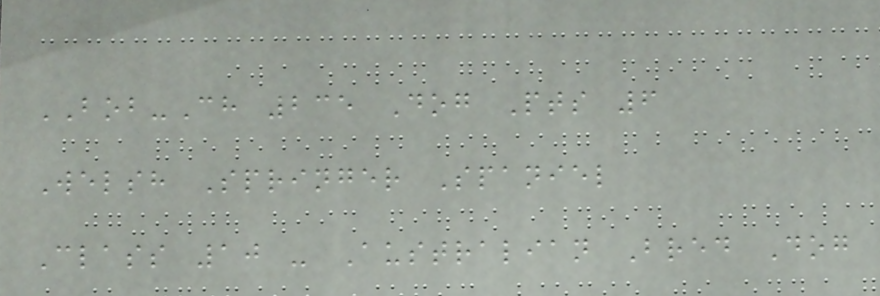BOB-Ch 235 Dog Pts 6
Welsh Springer Spaniel
Class 10 - Australian Bred Dog
